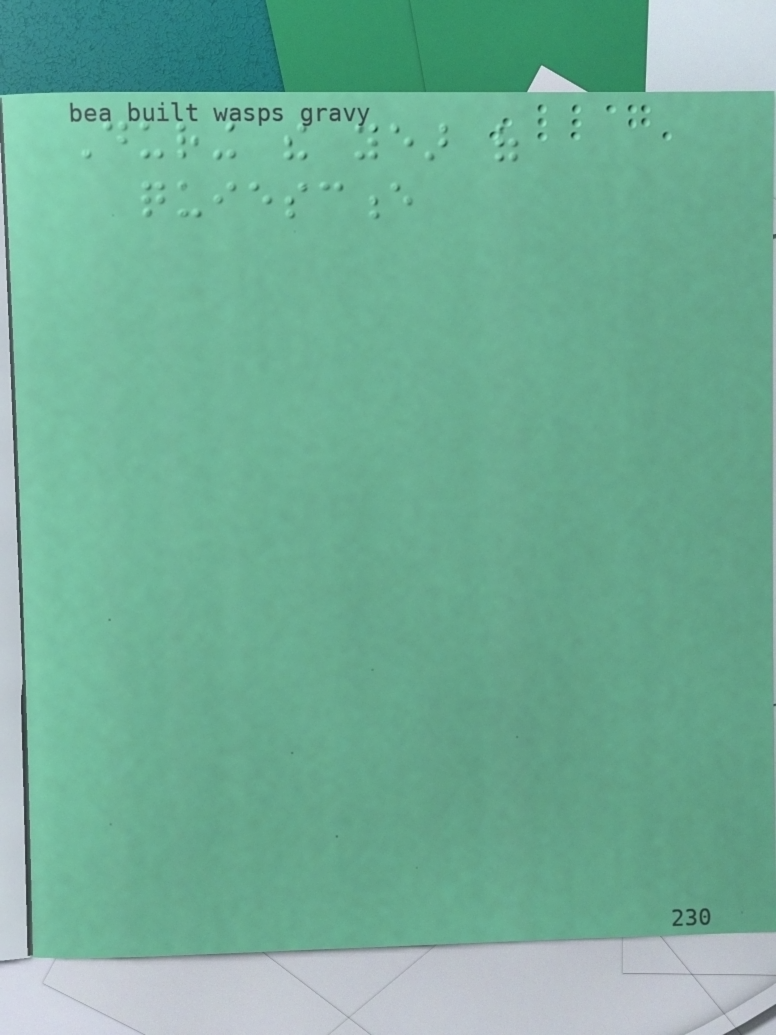During the year of
quiescence
